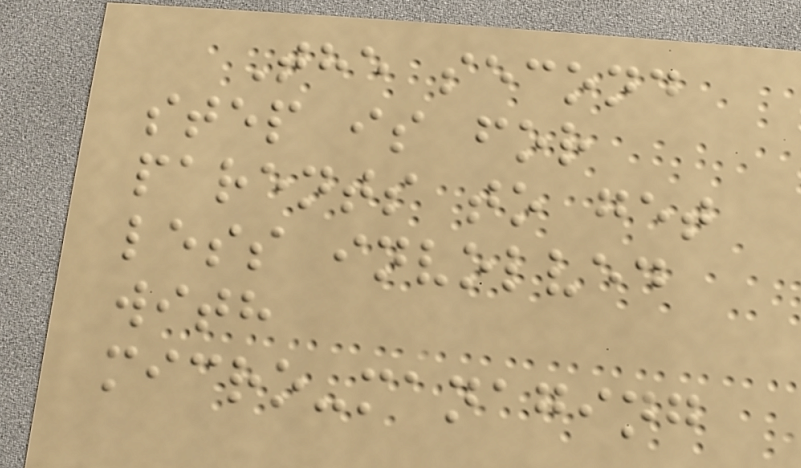The second
step is for
parents to get
less involved
with
micro-managing
